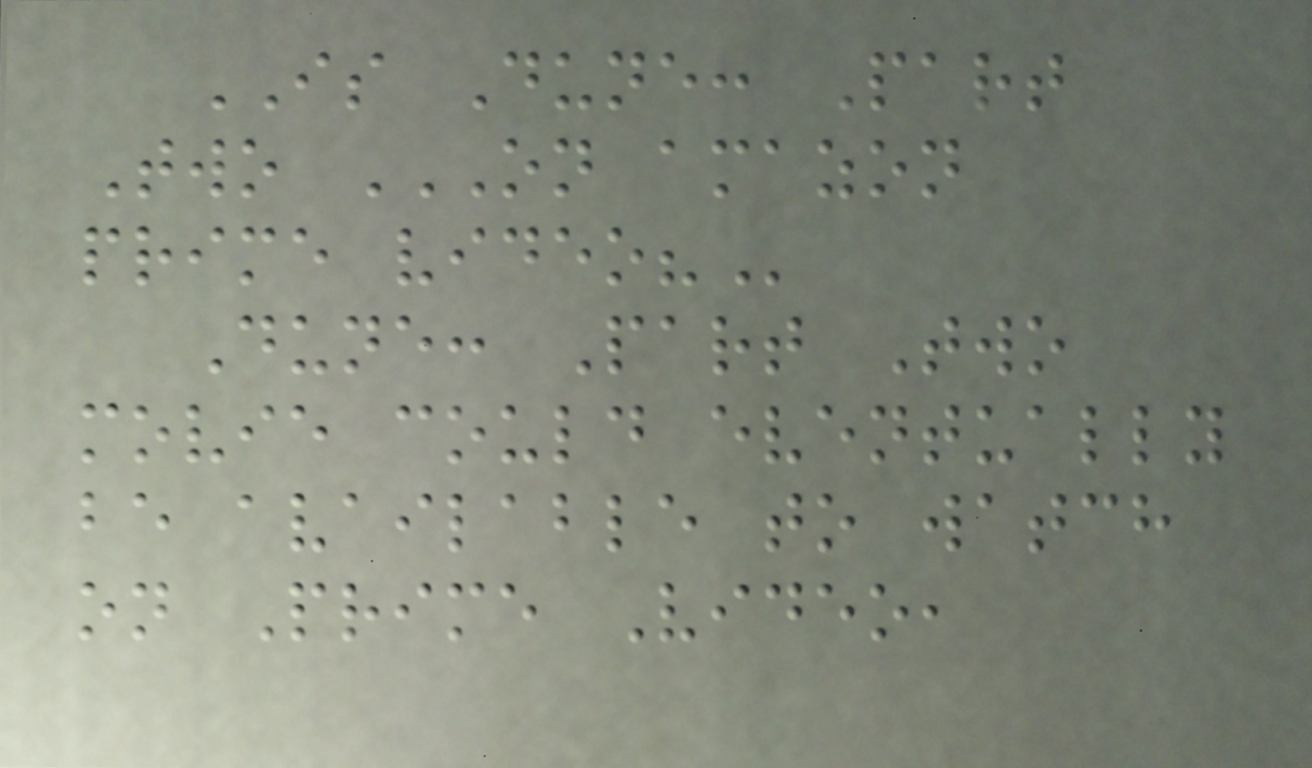IS Dune: Part
Two ON AMAZON
PRIME VIDEO?
Dune: Part Two
movie could eventually
be available to watch
on Prime Video,
